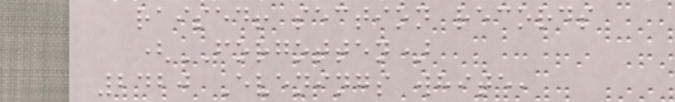raised! section records
(FORGOTTEN)
2420 Evenings white,
